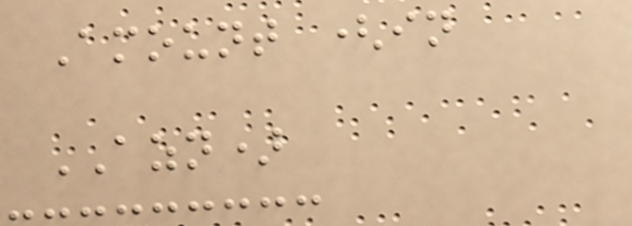Amount (in
AZN)
